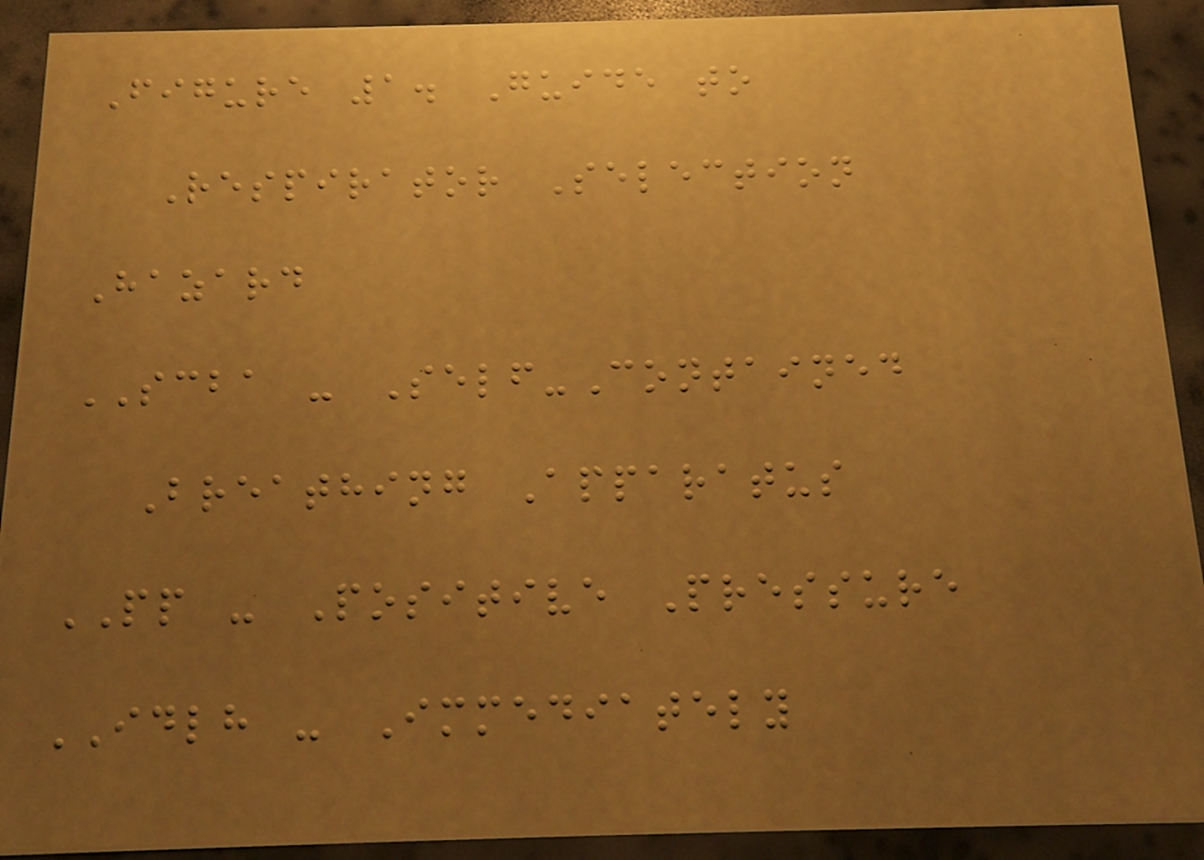Figure 1. Guide to
Respirator Selection
Hazard
SCBA - Self-Contained
Breathing Apparatus
PP - Positive Pressure
IDLH - Immediately
